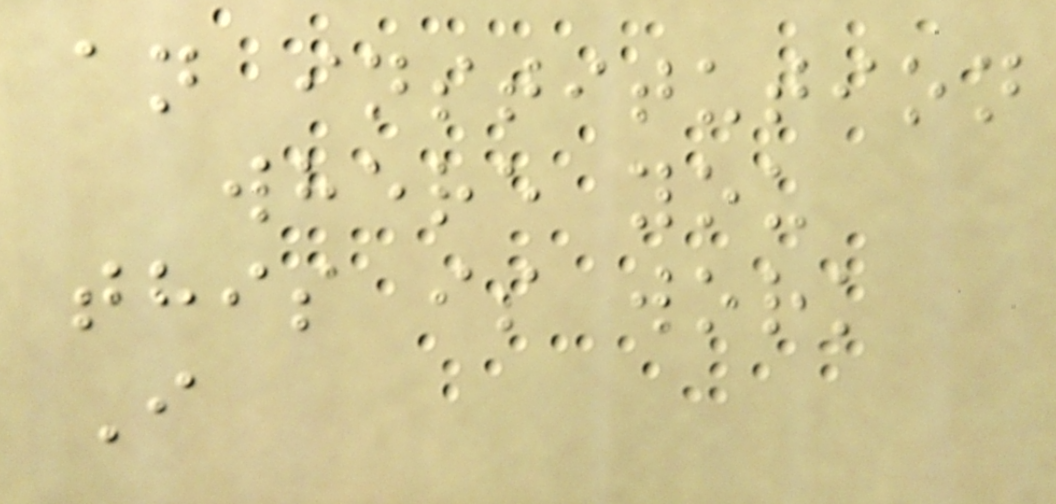an institution
where you
this is work
I
